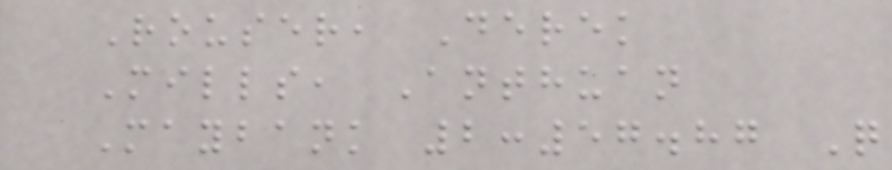Rouser, Derek
Mills, Anthuan
Maybank 2:57.87 Q
